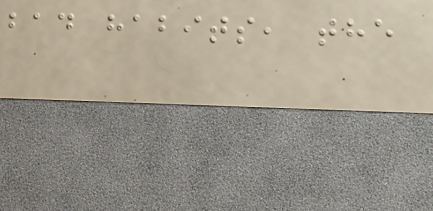bad habits, the
